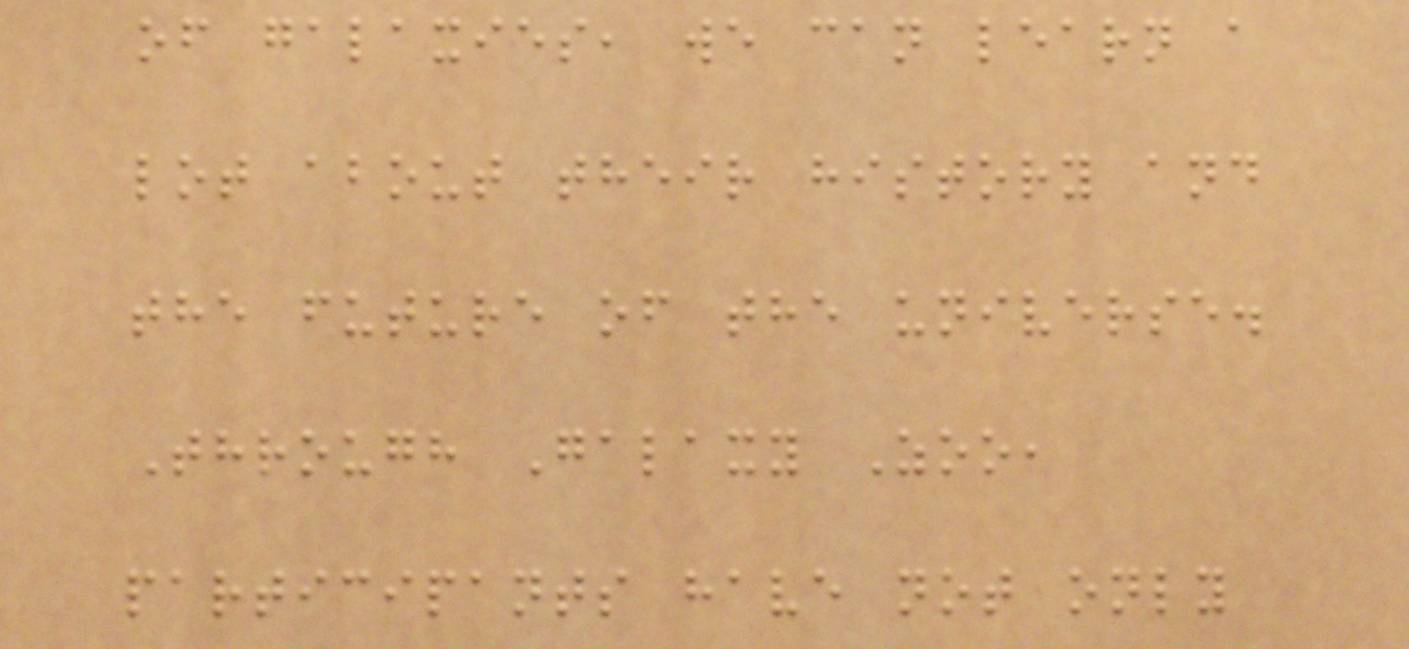of galaxies, we can learn a
lot about their history and
the future of the universe.
Through Galaxy Zoo,
participants have not only
